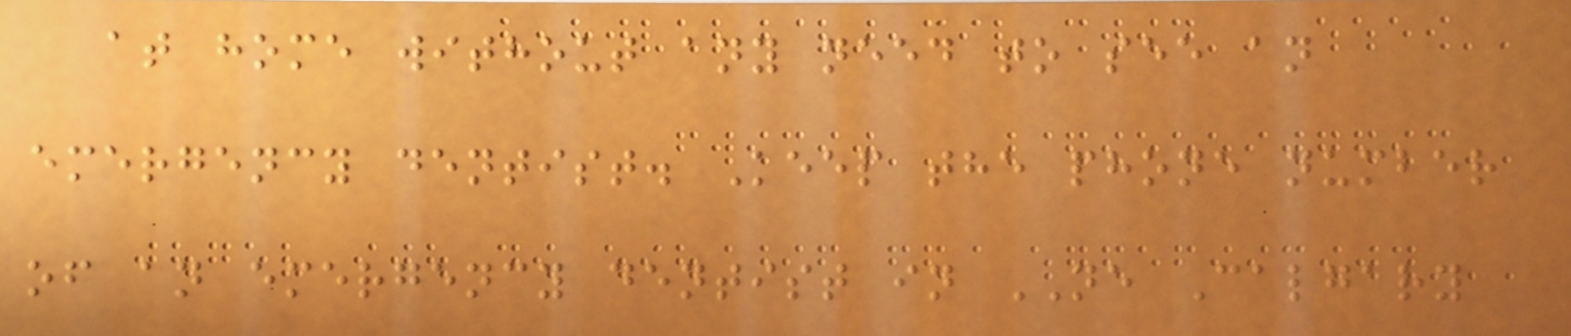at home without any need to see an
emergency dentist. Keep the phone number
of an emergency dentist in NE Calgary
